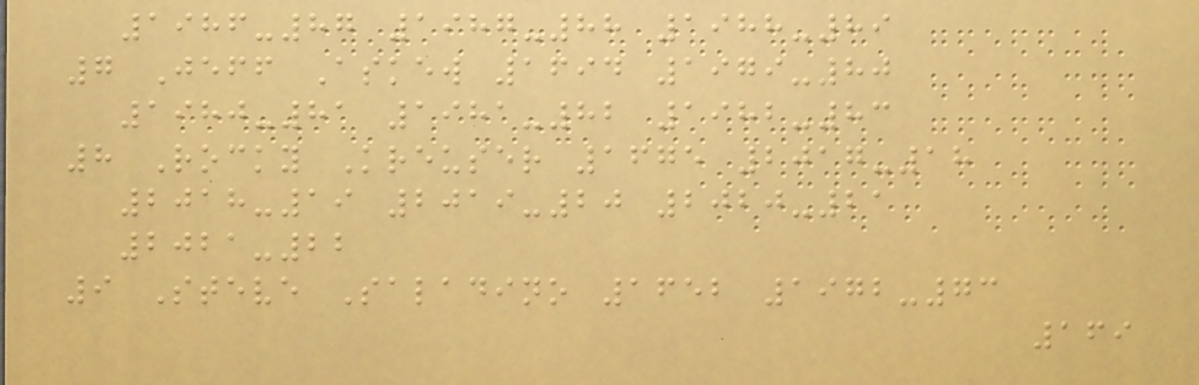1986-87 1987-88 1988-89
7 Jeff Askew 1694 1979-80
1980-81 1981-82 1982-83
8 Rocky Kreuser 1675 2017-18
2018-19 2019-20 2020-21
2021-22
9 Steve Saladino 1652 1972-73
169
